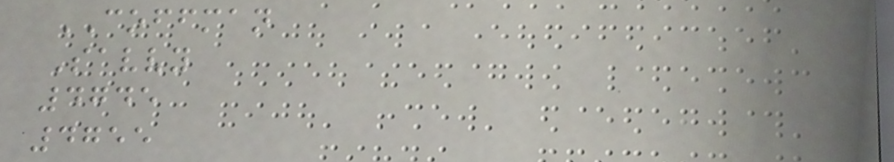COFFMAN
Savvy
4745
4755
